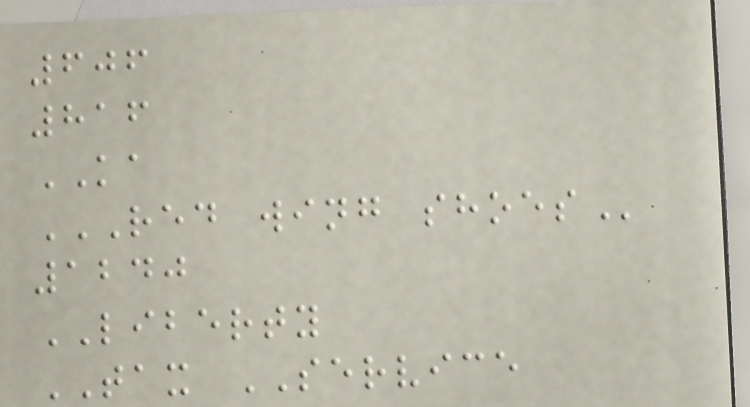606
816
KA
RED WING SHOES
1240
LIBERTY
TAX SERVICE
